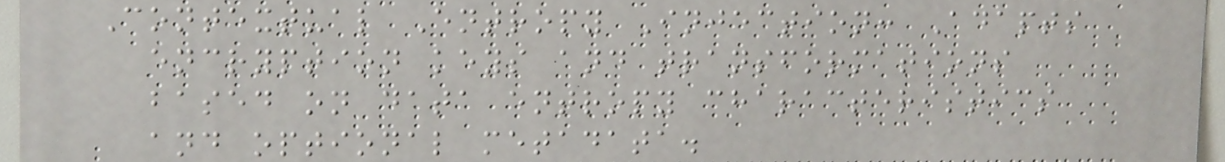Contextual Entropy Injection: Adapts
encryption keys and transformations
based on data entropy characteristics
and optional metadata.
